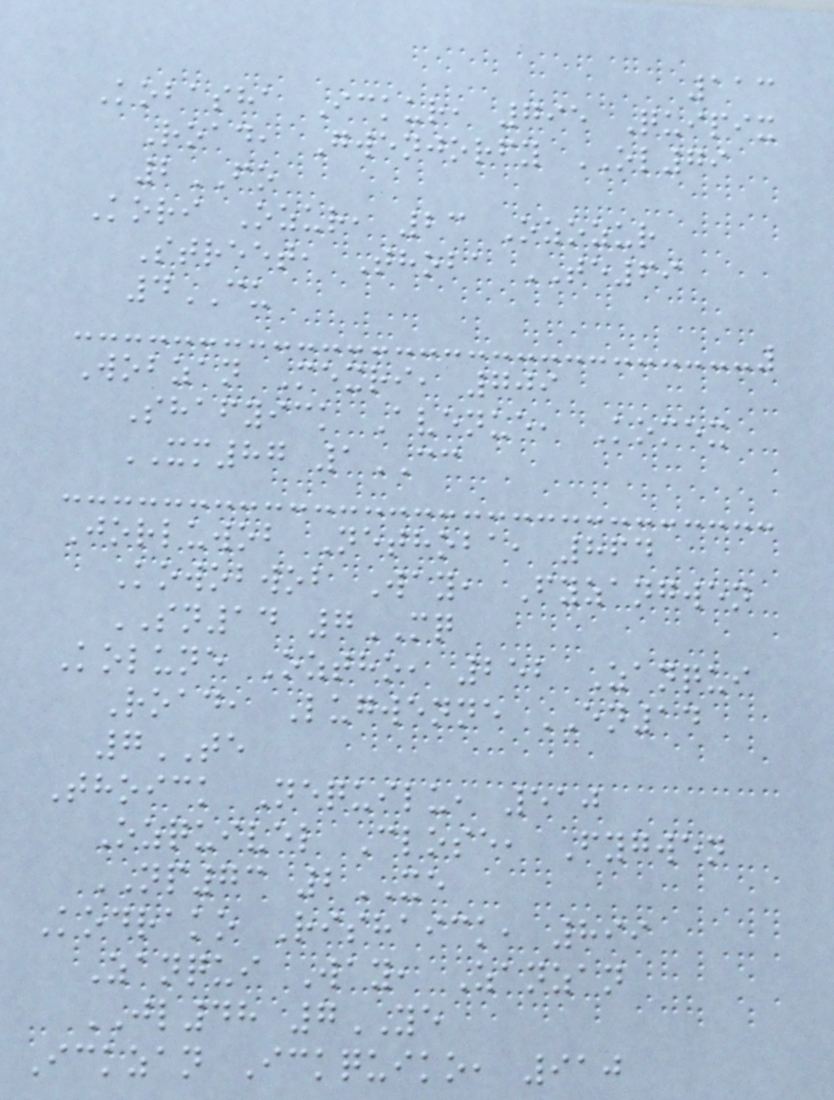113
Kobasha Ickur, 795 Quipix
Road, Gwenjorfy OL79
2FO
Kori Ozur, 23 Ozozur
Street, Thoba TE69
4CU
Wobzan Mexri, 709
Shafyick Avenue, Komex
XM87 1CC
Jorluwob Nethoba, 864
Kowobwob Way, Fyzangwen
SN14 7MQ
Kolune Oztho, 252 Zanqui
Road, Lugwenne EN14
7TE
Thoick Nequilu, 510
Ozquivel Close, Fygwen
NP73 2XE
Kodrako Rishaick, 899
Zanqui Way, Zanzan
JL48 7YE
Ickzan Ickquiko, 910
